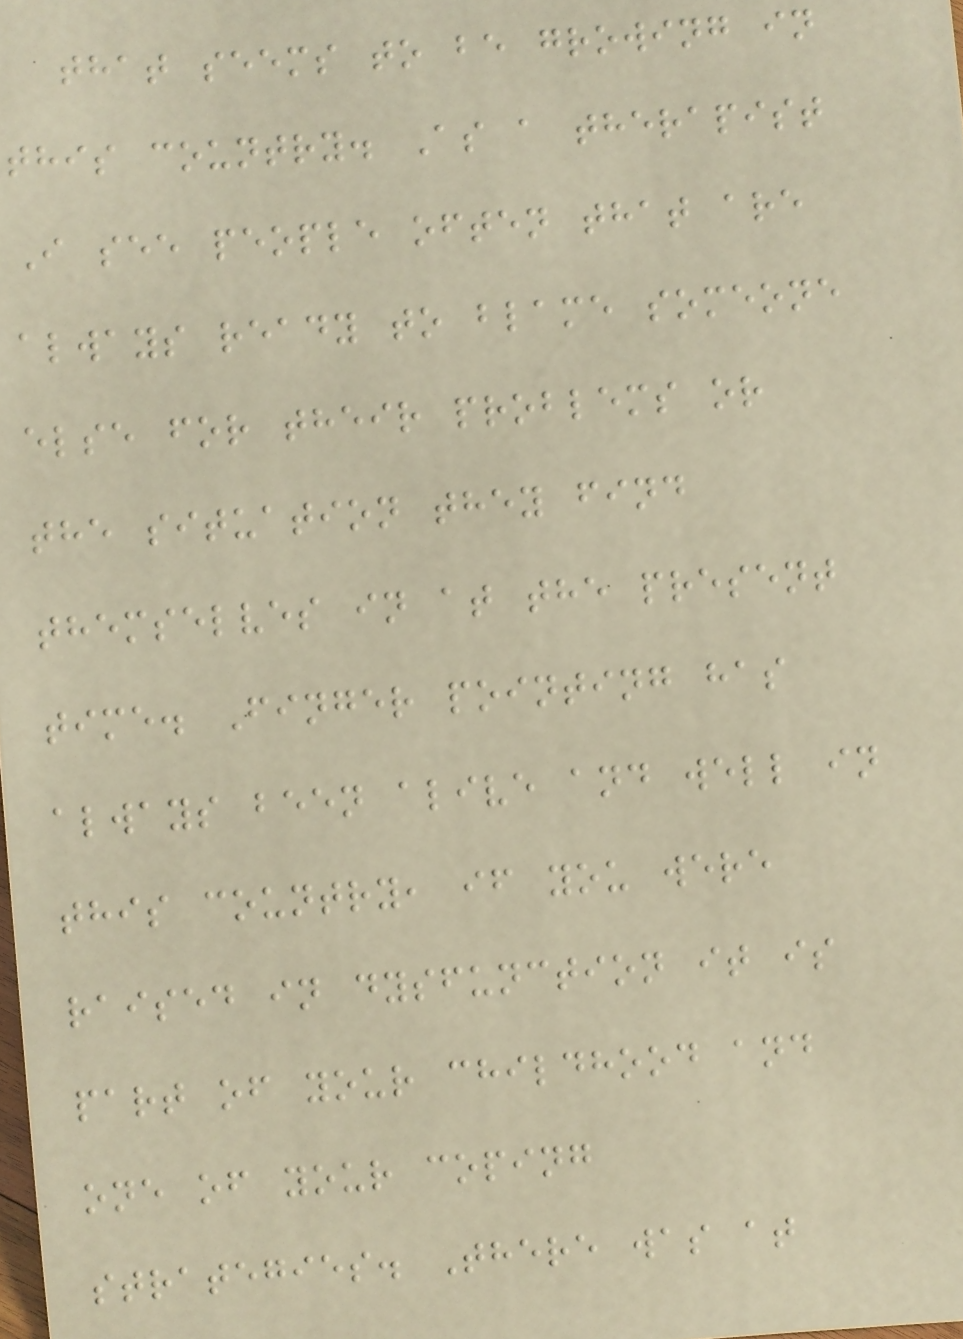that seems to be growing in
this country. As a therapist
I see people often that are
always ready to blame someone
else for their problems or
the situation they find
themselves in at the present
time. Finger pointing has
always been alive and well in
this country, if you were
raised in dysfunction it is
part of your childhood and
one of your coping
strategies. There was at
